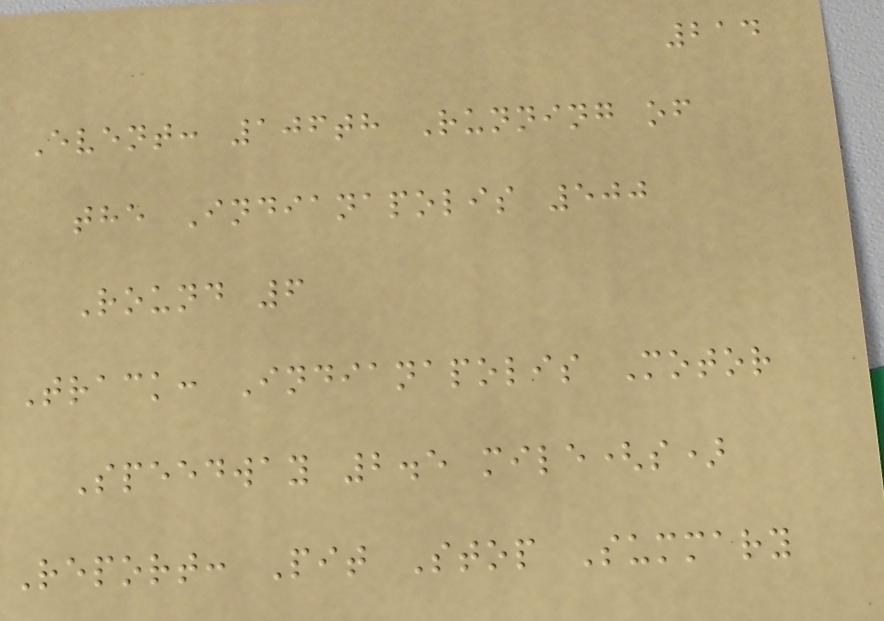214
Event: 106th Running of
the Indianapolis 500
Round 6
Track: Indianapolis Motor
Speedway 2.5 mile(s)
Report: Pit Stop Summary
